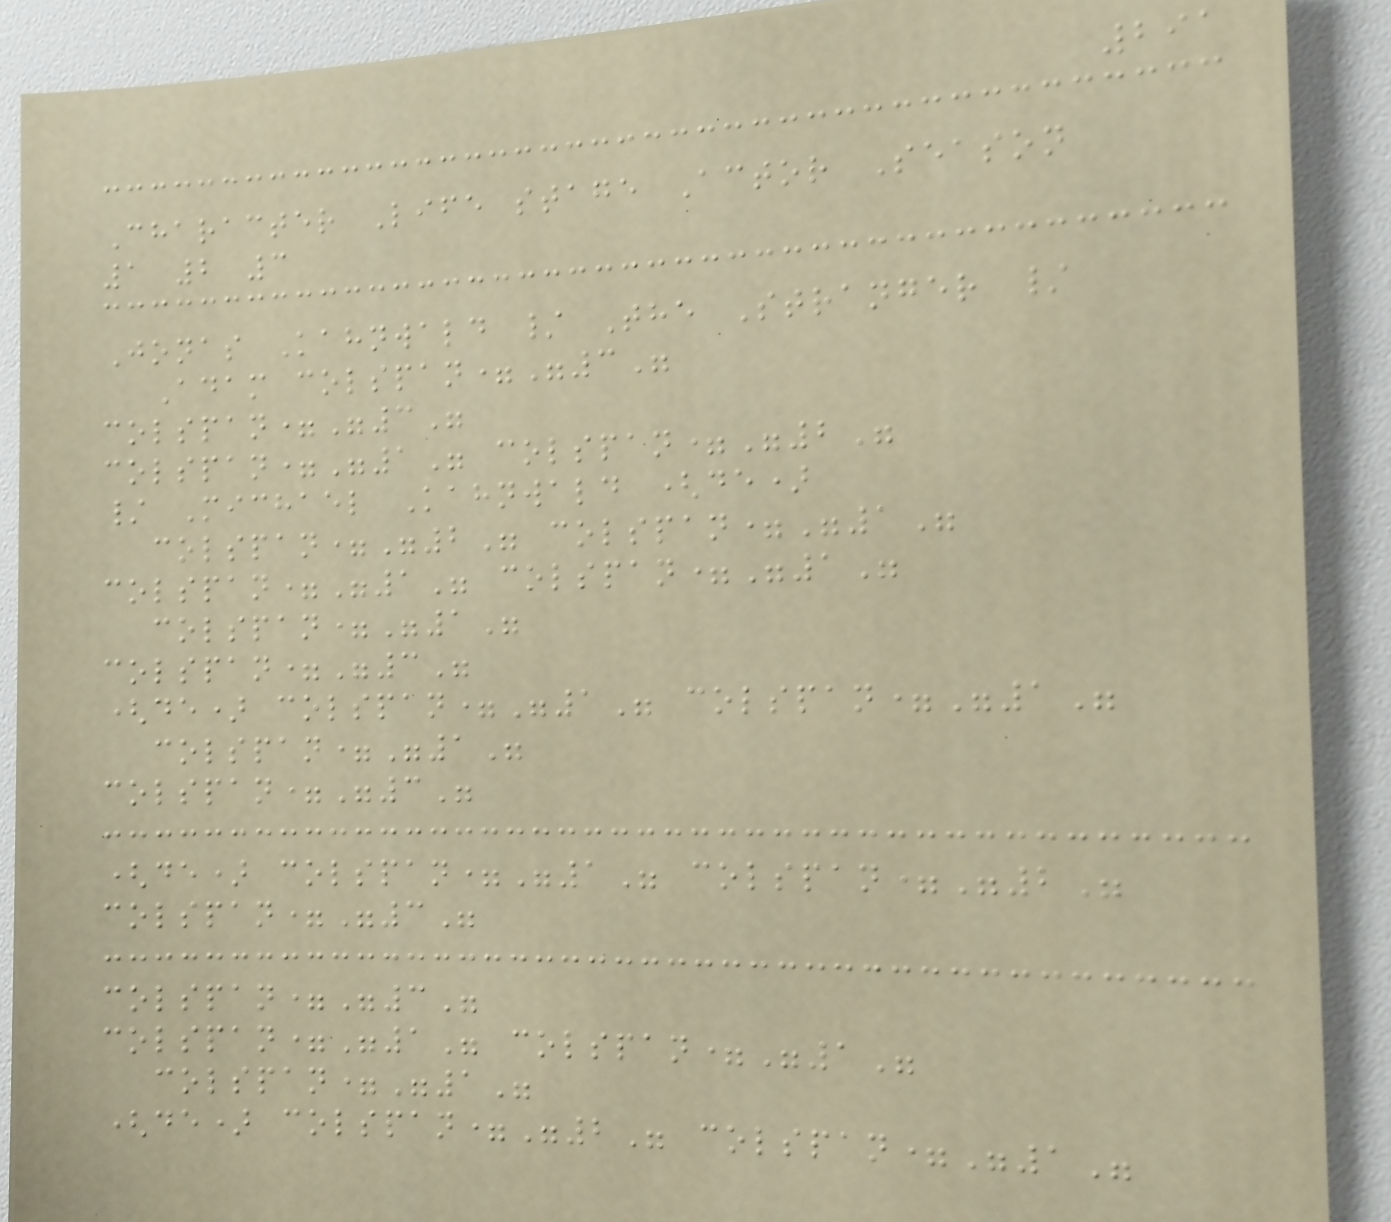291
Character Life stage Actor Season
1 2 3
Jonas Kahnwald / The Stranger /
Adam colspan="3"
colspan="3"
colspan="1" colspan="2"
/ Michael Kahnwald (de)
colspan="2" colspan="1"
colspan="1" colspan="1"
colspan="1"
colspan="3"
(de) colspan="1" colspan="1"
colspan="1"
colspan="3"
(de) colspan="1" colspan="2"
colspan="3"
colspan="3"
colspan="1" colspan="1"
colspan="1"
(de) colspan="2" colspan="1"
